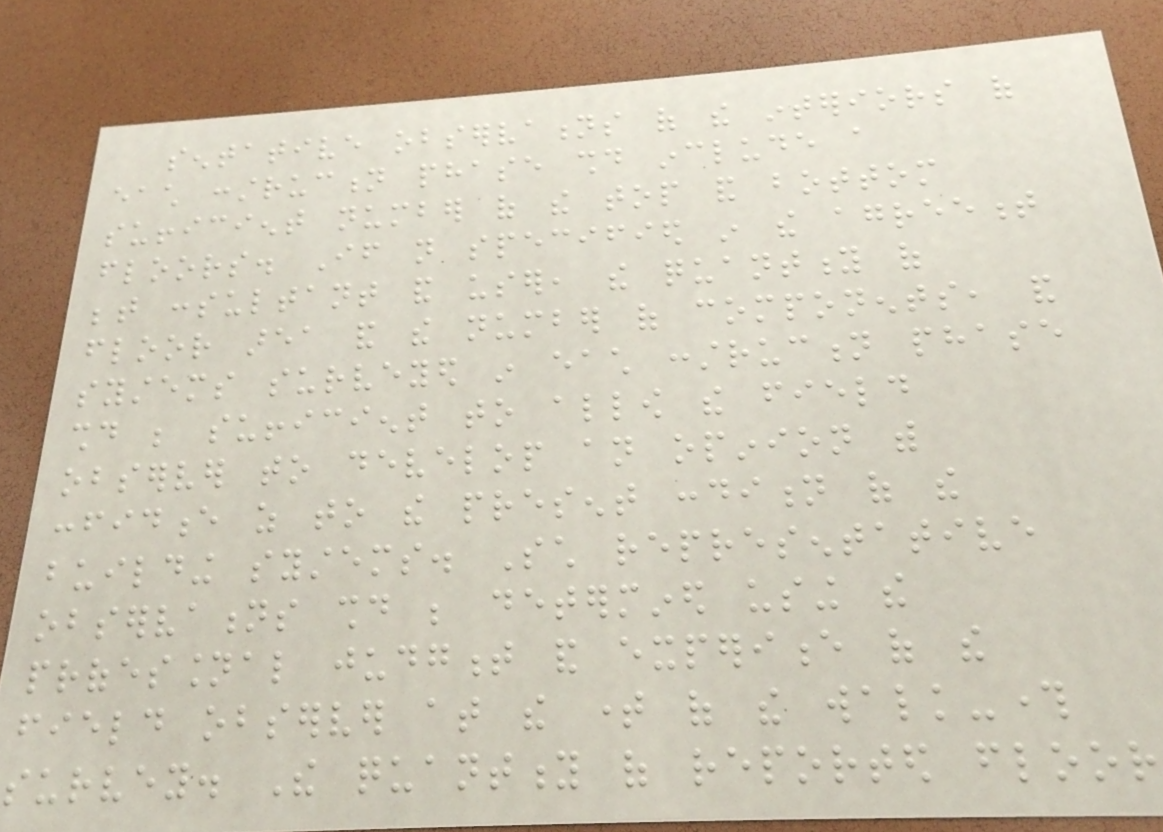sentative observations of the interiors of
each construction phase should include a
sufficient number of the top and bottom
floors. If not specified in the agreement
between consultant and user, the quantity of
floor area and the number of components, and
systems surveyed in each construction phase
should be sufficient to allow the field
observer to develop an opinion with
confidence as to the present condition of the
building systems. Such representative
observations should be determined using the
professional judgment and experience of the
field observer at the time of the walk-through
survey. The quantity of reported floor
